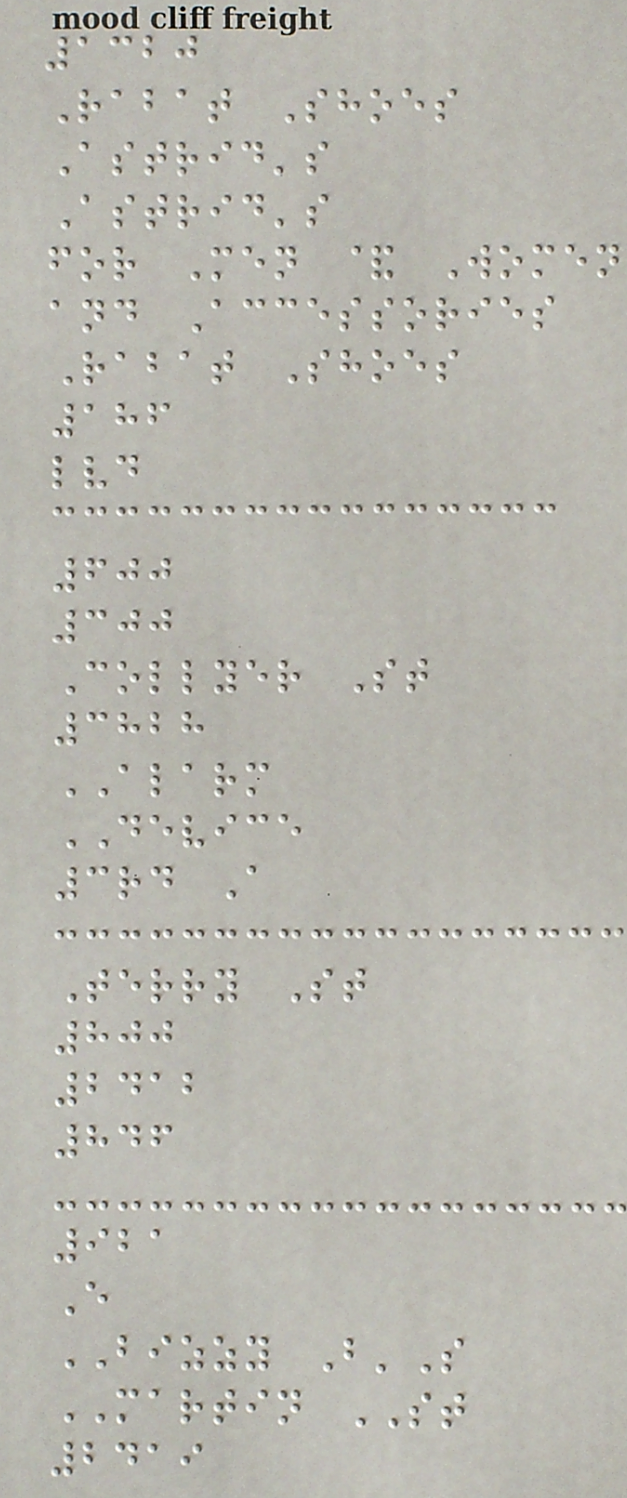1320
Rabat Shoes
Astrid's
Astrid's
for Men & Women
and Accessories
Rabat Shoes
186
lvd
600
300
Collyer St
3828
ALARM
DEVICE
3rd A
Terry St
800
2412
846
921
E
BIZZY B'S
MARTIN ST
2419
